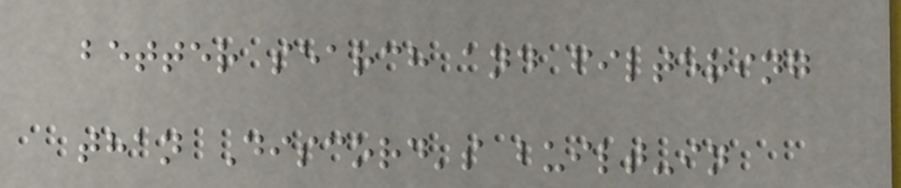better search and filtering
than Discord's built-in
